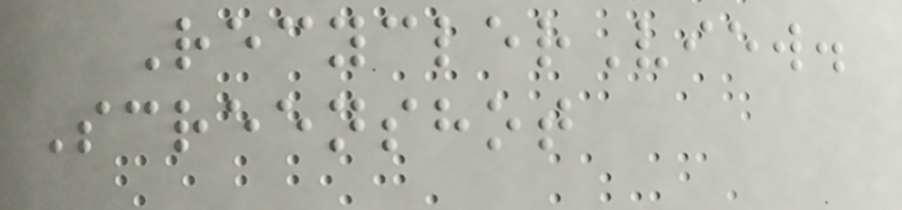RecyclerView.
Screenshot
